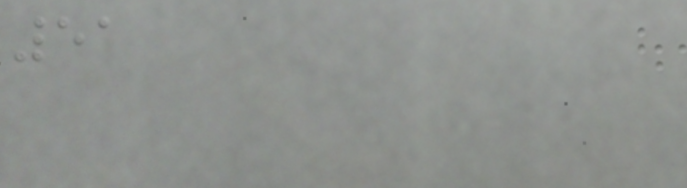51
